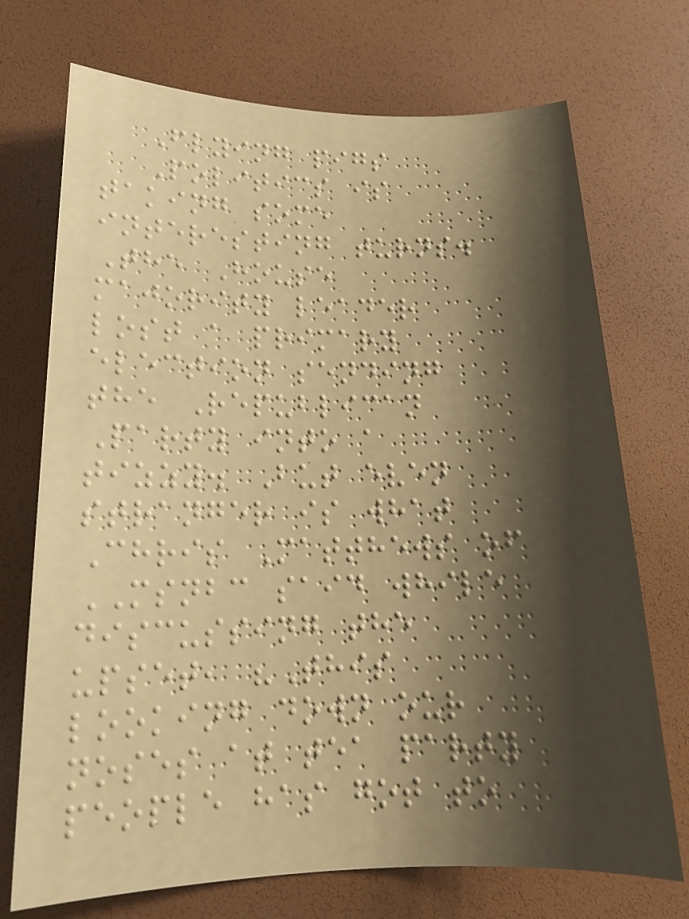Flying pigs
Politics is
taking some
interesting turns.
The House
majority leader
lost a primary
election sending
the Republican
Party into a
tizzy. But even
stranger is what
Chris Matthews of
MSNBC said while
discussing the
upset, "This
looking down our
noses at tea party
people has got to
